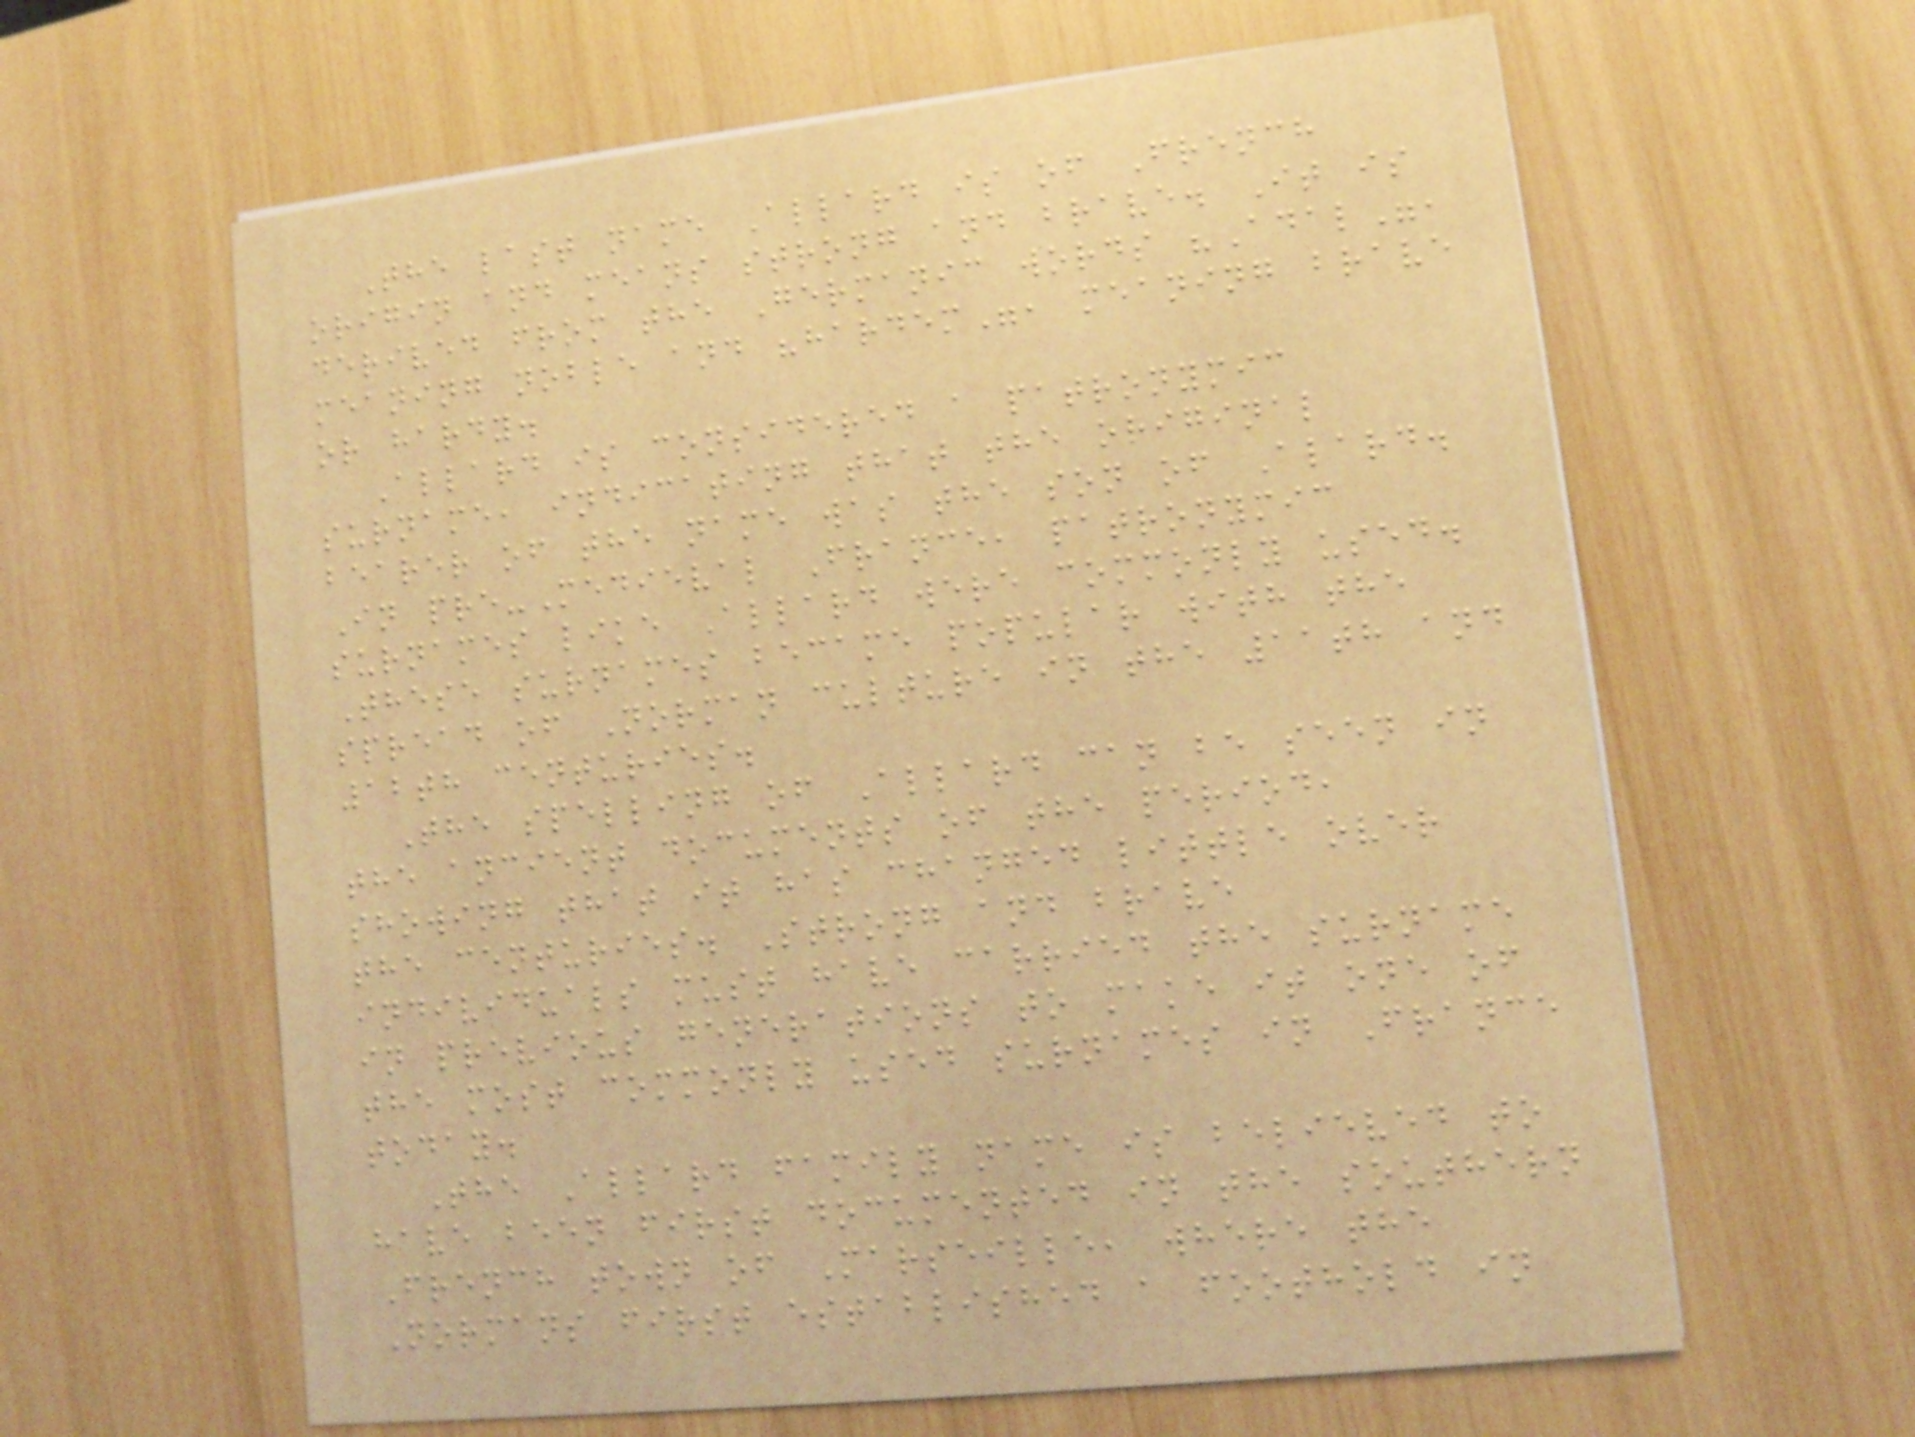The last name Allard is of French
origin and means strong and brave. It is
derived from the Germanic words "Adal",
meaning noble and "hardem", meaning brave
or hardy.
Allard is considered a patronymic
surname, indicating that the original
bearer of the name was the son of Alard.
In pre-Medieval France, patronymic
surnames like Allard were commonly used.
These surnames became popular with the
spread of Norman culture in the 11th and
12th centuries.
The spelling of Allard can be seen in
the ancient documents of the period,
showing that it has changed little over
the centuries. Strong and brave
individuals must have carried the surname
in previous generations to make it one of
the most commonly used surnames in France
today.
The Allard family name is believed to
have been first documented in the southern
French town of Marseille, where the
Normans first established a foothold in
